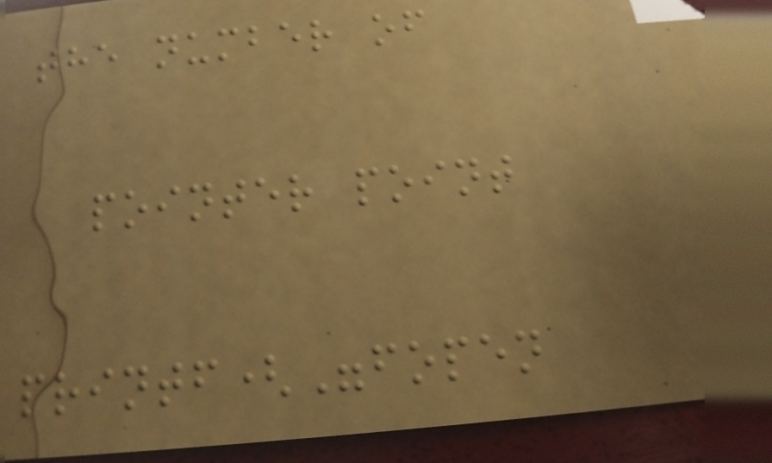the number of
pointer point
printf("fopen
